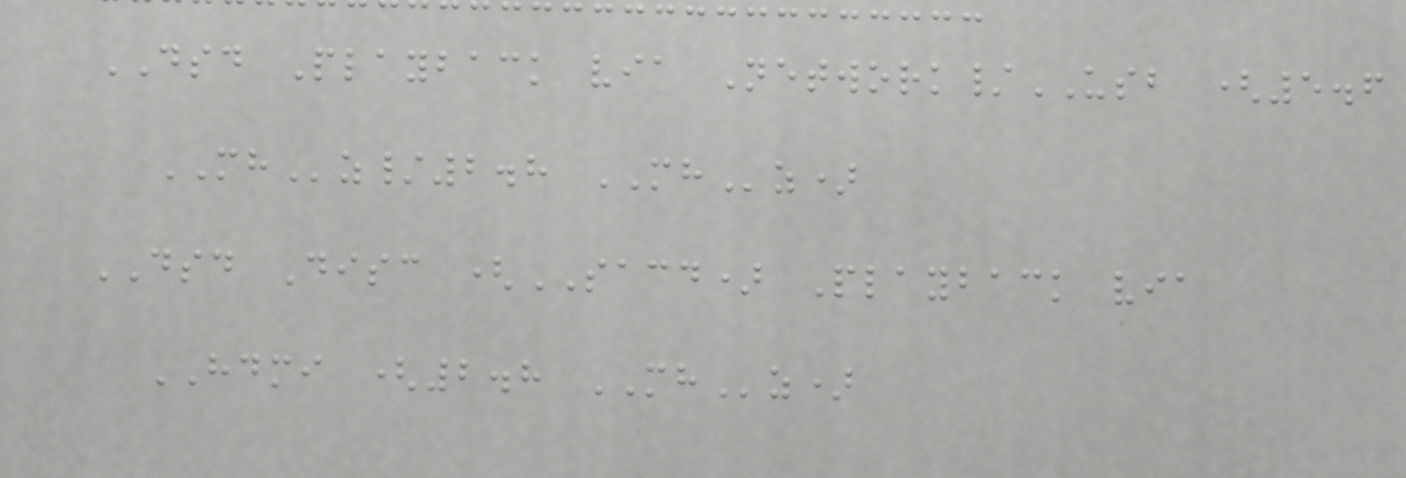DSD Playback via Network/USB (5.6
MHz/2.8 MHz)
DSD Disc (SACD) Playback via
HDMI (2.8 MHz)
